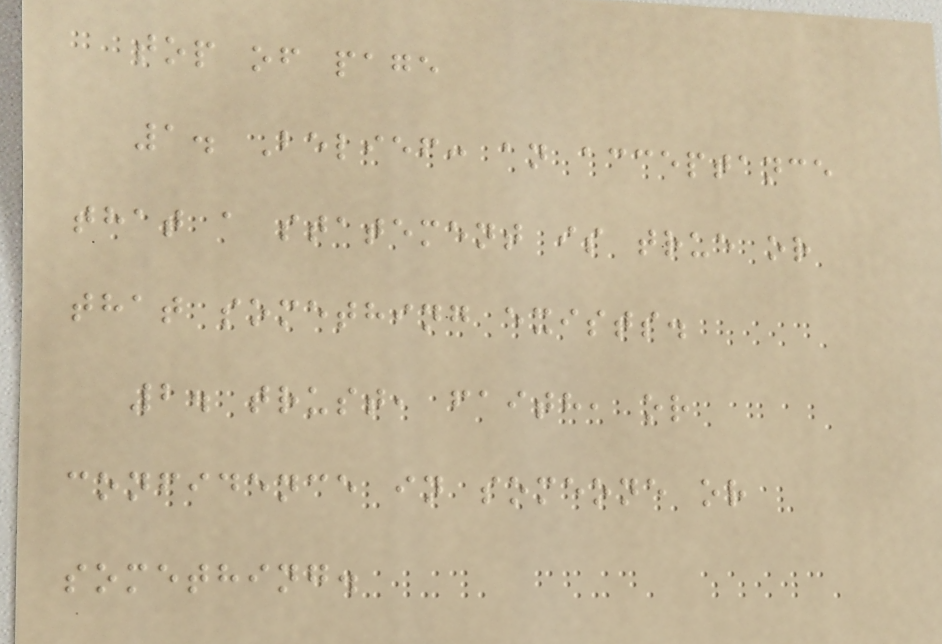top of page
1. Belief: an acceptance
that a statement is true or
that something exists.
2. trust, faith, or
confidence in someone or
something.
